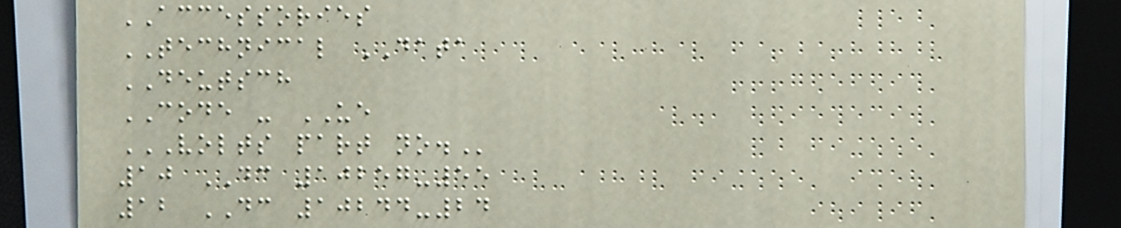ACCESSORIES
TECHNICAL DATA
DEUTSCH
CODE - UE
VOLTS PART NO.
10 DC 10257-55
12 DC 10244-24
